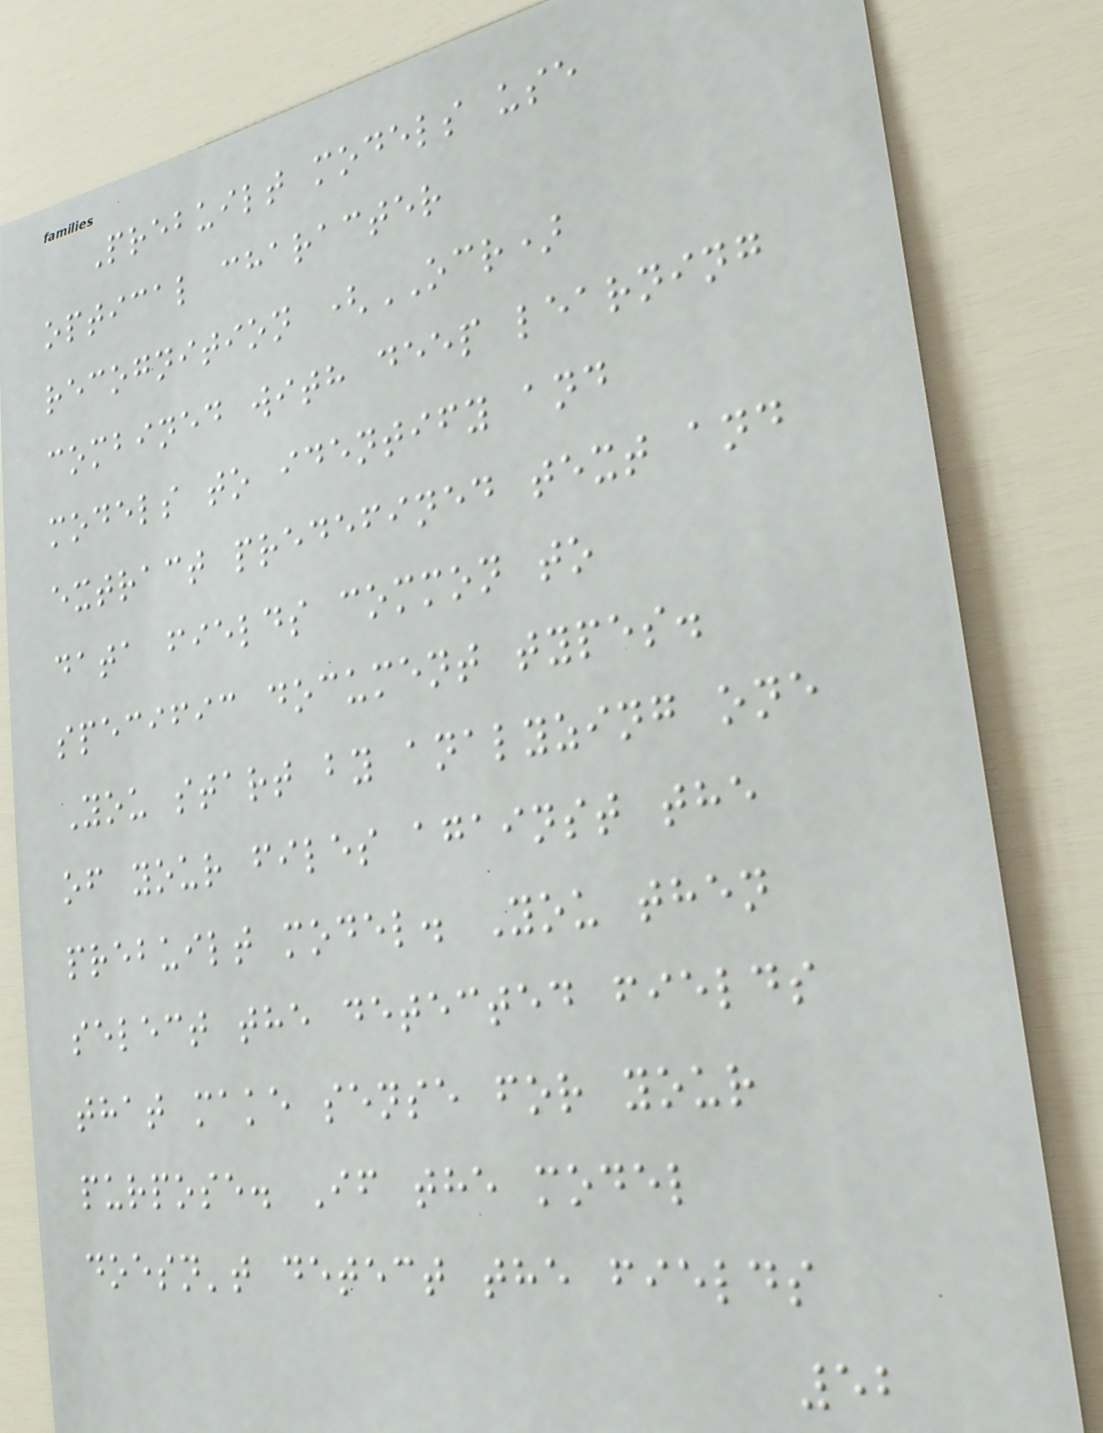Prebuilt models use
optical character
recognition (OCR)
combined with deep learning
models to identify and
extract predefined text and
data fields common to
specific document types.
You start by analyzing one
of your files against the
prebuilt model. You then
select the detected fields
that make sense for your
purpose. If the model
doesn't detect the fields
52
